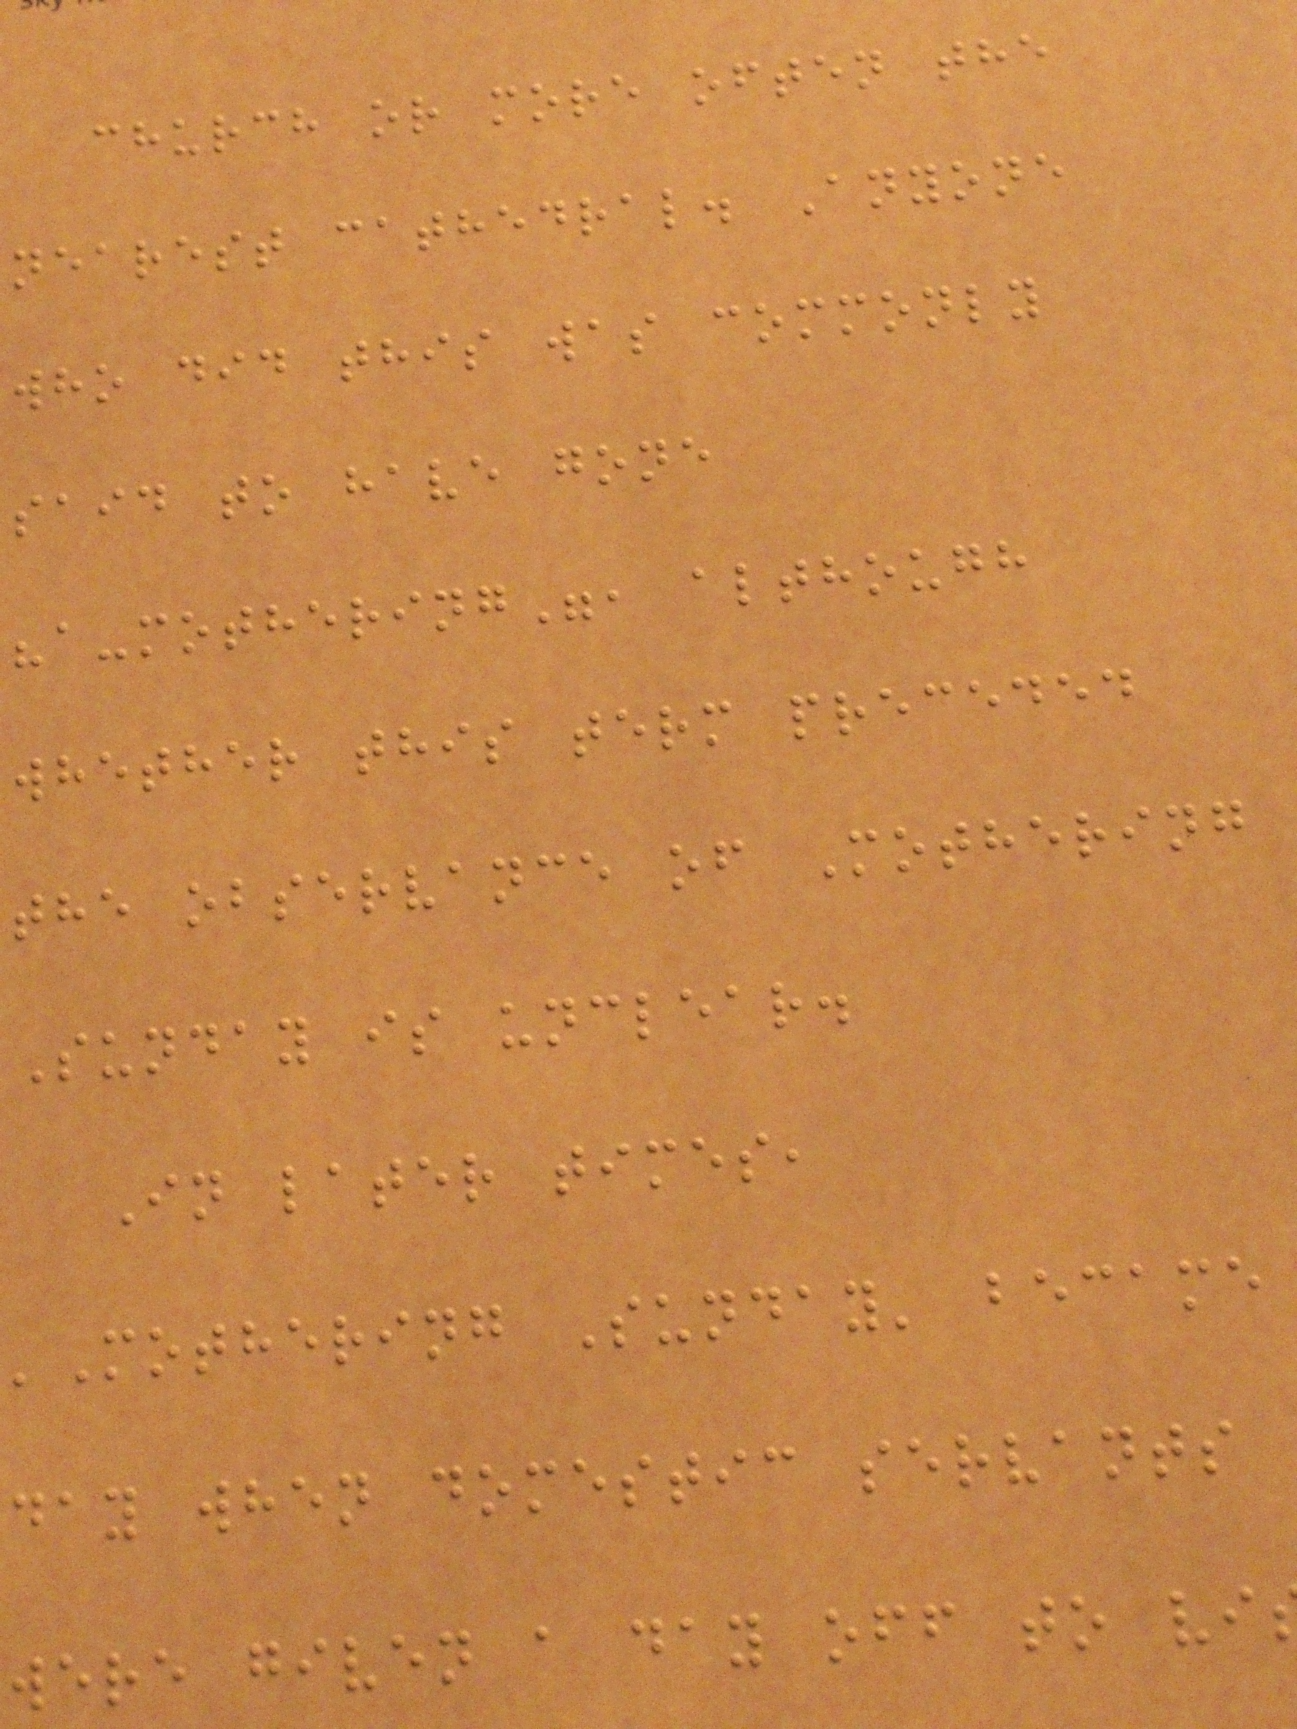church or more often the
nearest cathedral. Anyone
who did this was commonly
said to have gone
"a-mothering", although
whether this term preceded
the observance of Mothering
Sunday is unclear.
In later times,
'Mothering Sunday' became
day when domestic servants
were given a day off to vi
